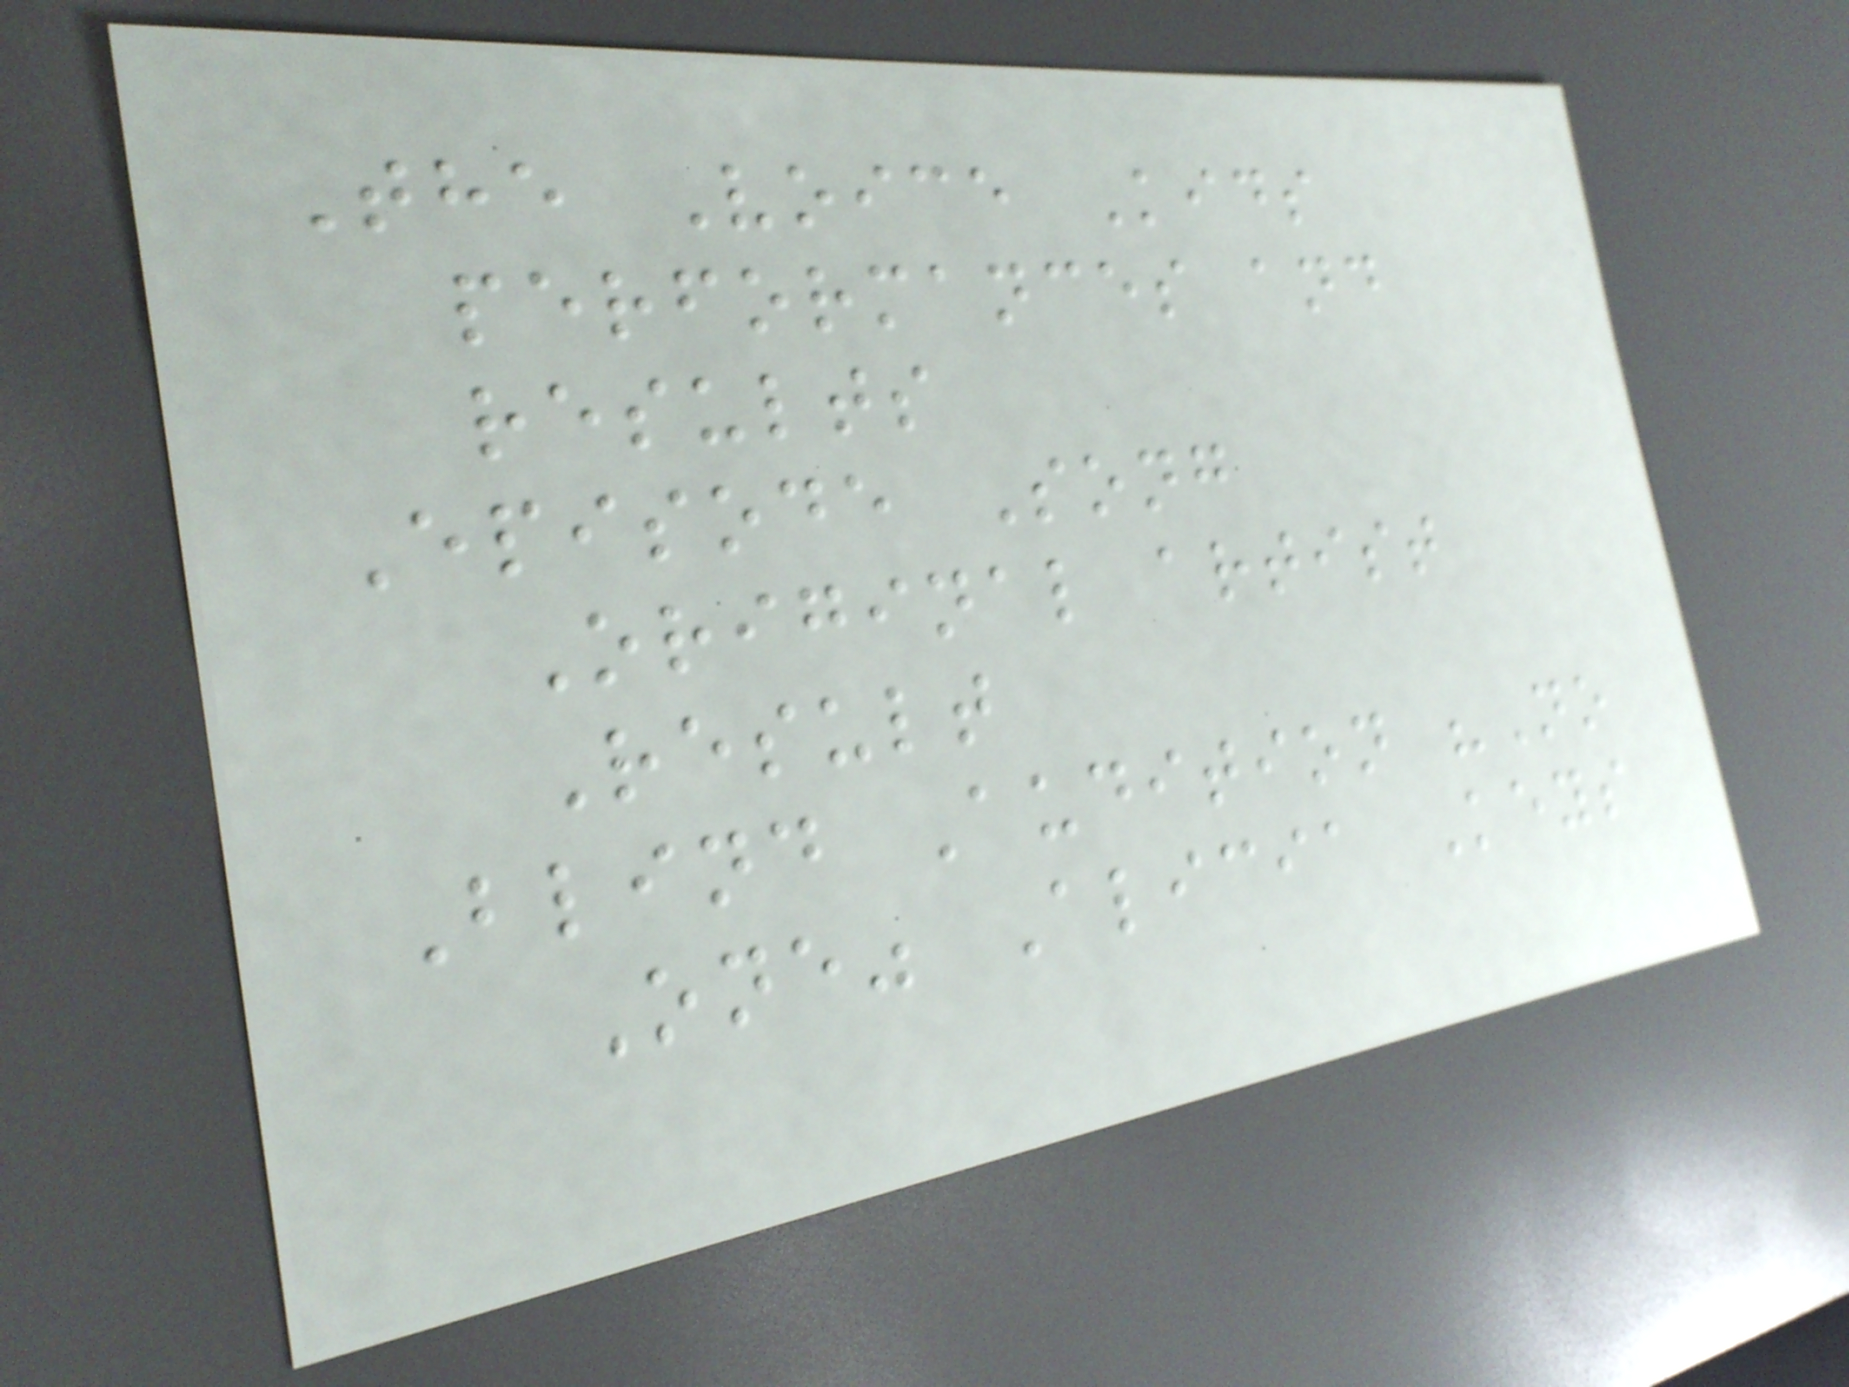The Voice Kids
performances and
results
Episode Song
Original artist
Result
Blind Audition "No
One" Alicia Keys
